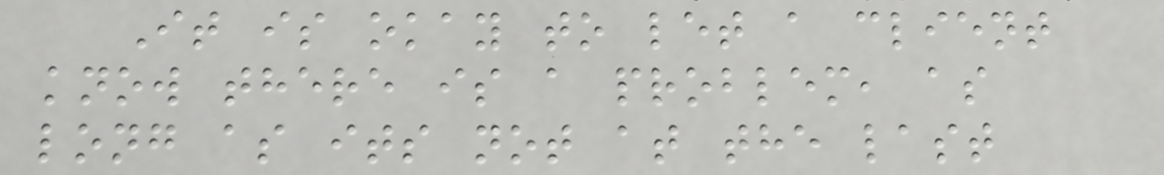It is okay to let a client
know there is a problem, as
long as its not at the last
